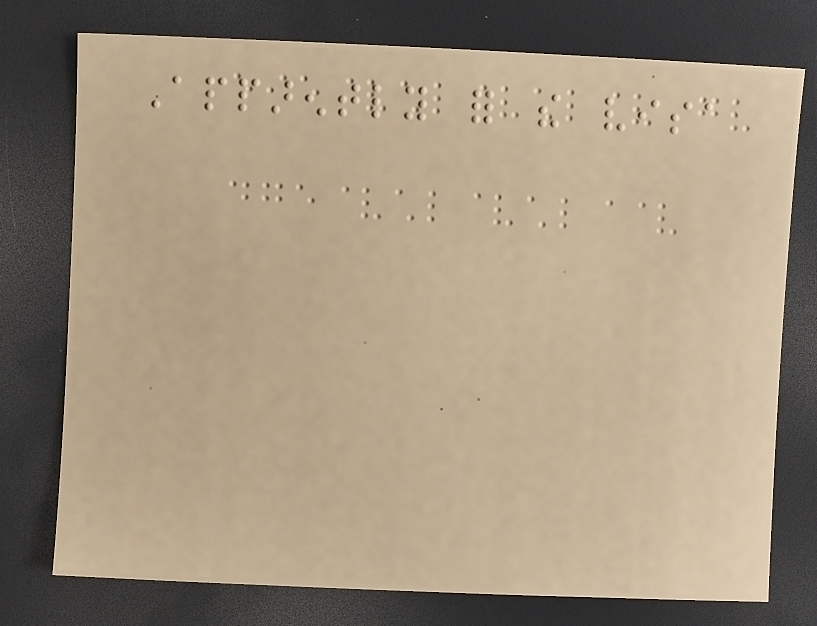Apparently for the visa
